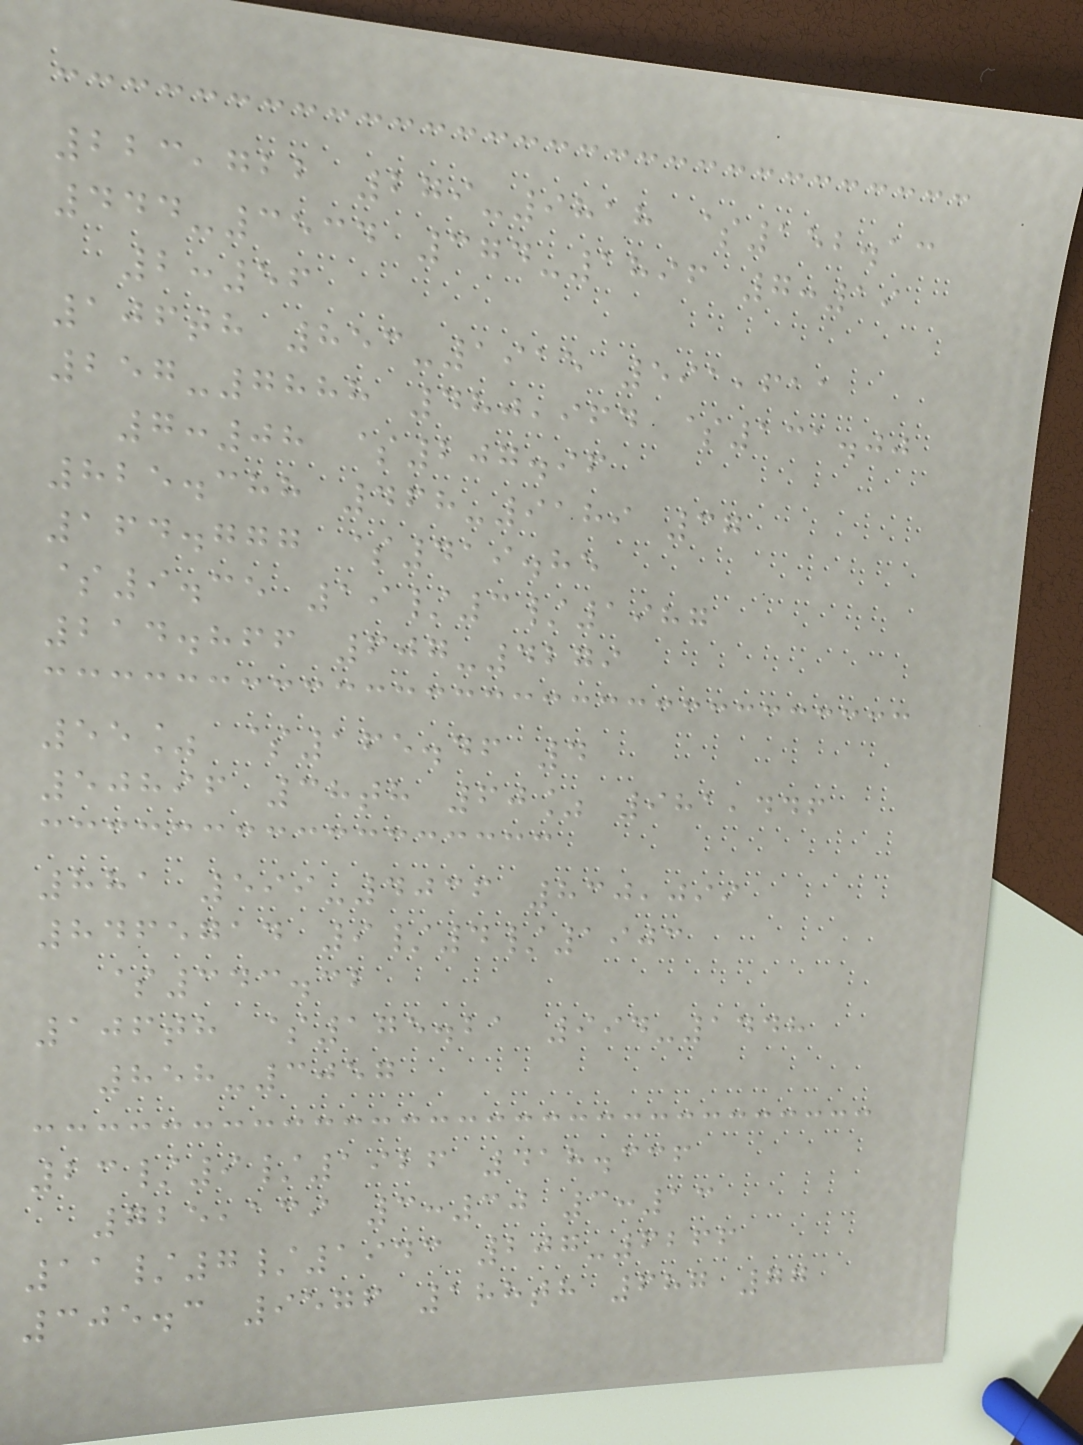223,722 279-9818 $152.13
444-3534 374-1896 7:19
2:56
106th 853-1915 591,611
257-7888 480,964 $131.00
7:08 $207.96
825.388 468-9189 37
164.777 $419.85
$9.35 19/3/1987
214.866 607-4279
55% $165.46 4
50896 38th 60% 981,446
881 599-4036 830,099
8465714 9/4/1903
$343.32
106th $175.21 994-1448
858-3057
23/9/1926 418.336
725,139 3:30 3:13
11/7/1943 207-6266
305.3 9576 188th 687 77
